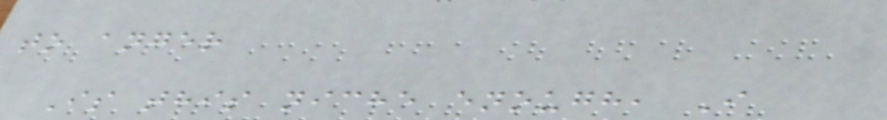to anger
Is this niche enough, I
